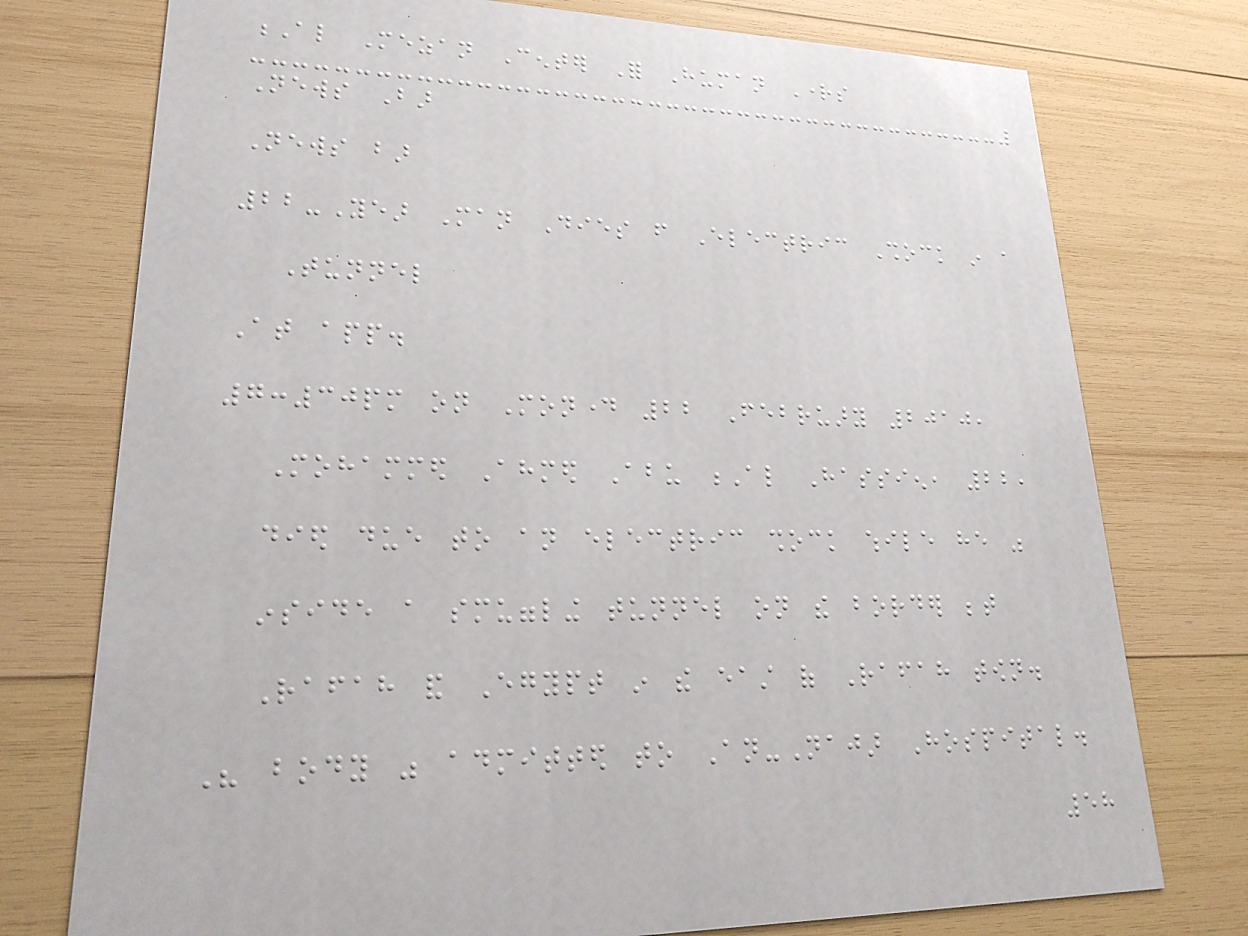Al Mezan Center For Human Rights
News Bar
News bar
22-Year Man Dies from Electric Shock in a
Tunnel
At app.
7:30pm on Monday 22 February 2010,
Mohammed Ahmed Abu Al Hassien, 22,
died due to an electric shock while he was
inside a smuggling tunnel on the border between
Rafah and Egypt in the east of Rafah town.
His body was admitted to An-Najar Hospital.
58
